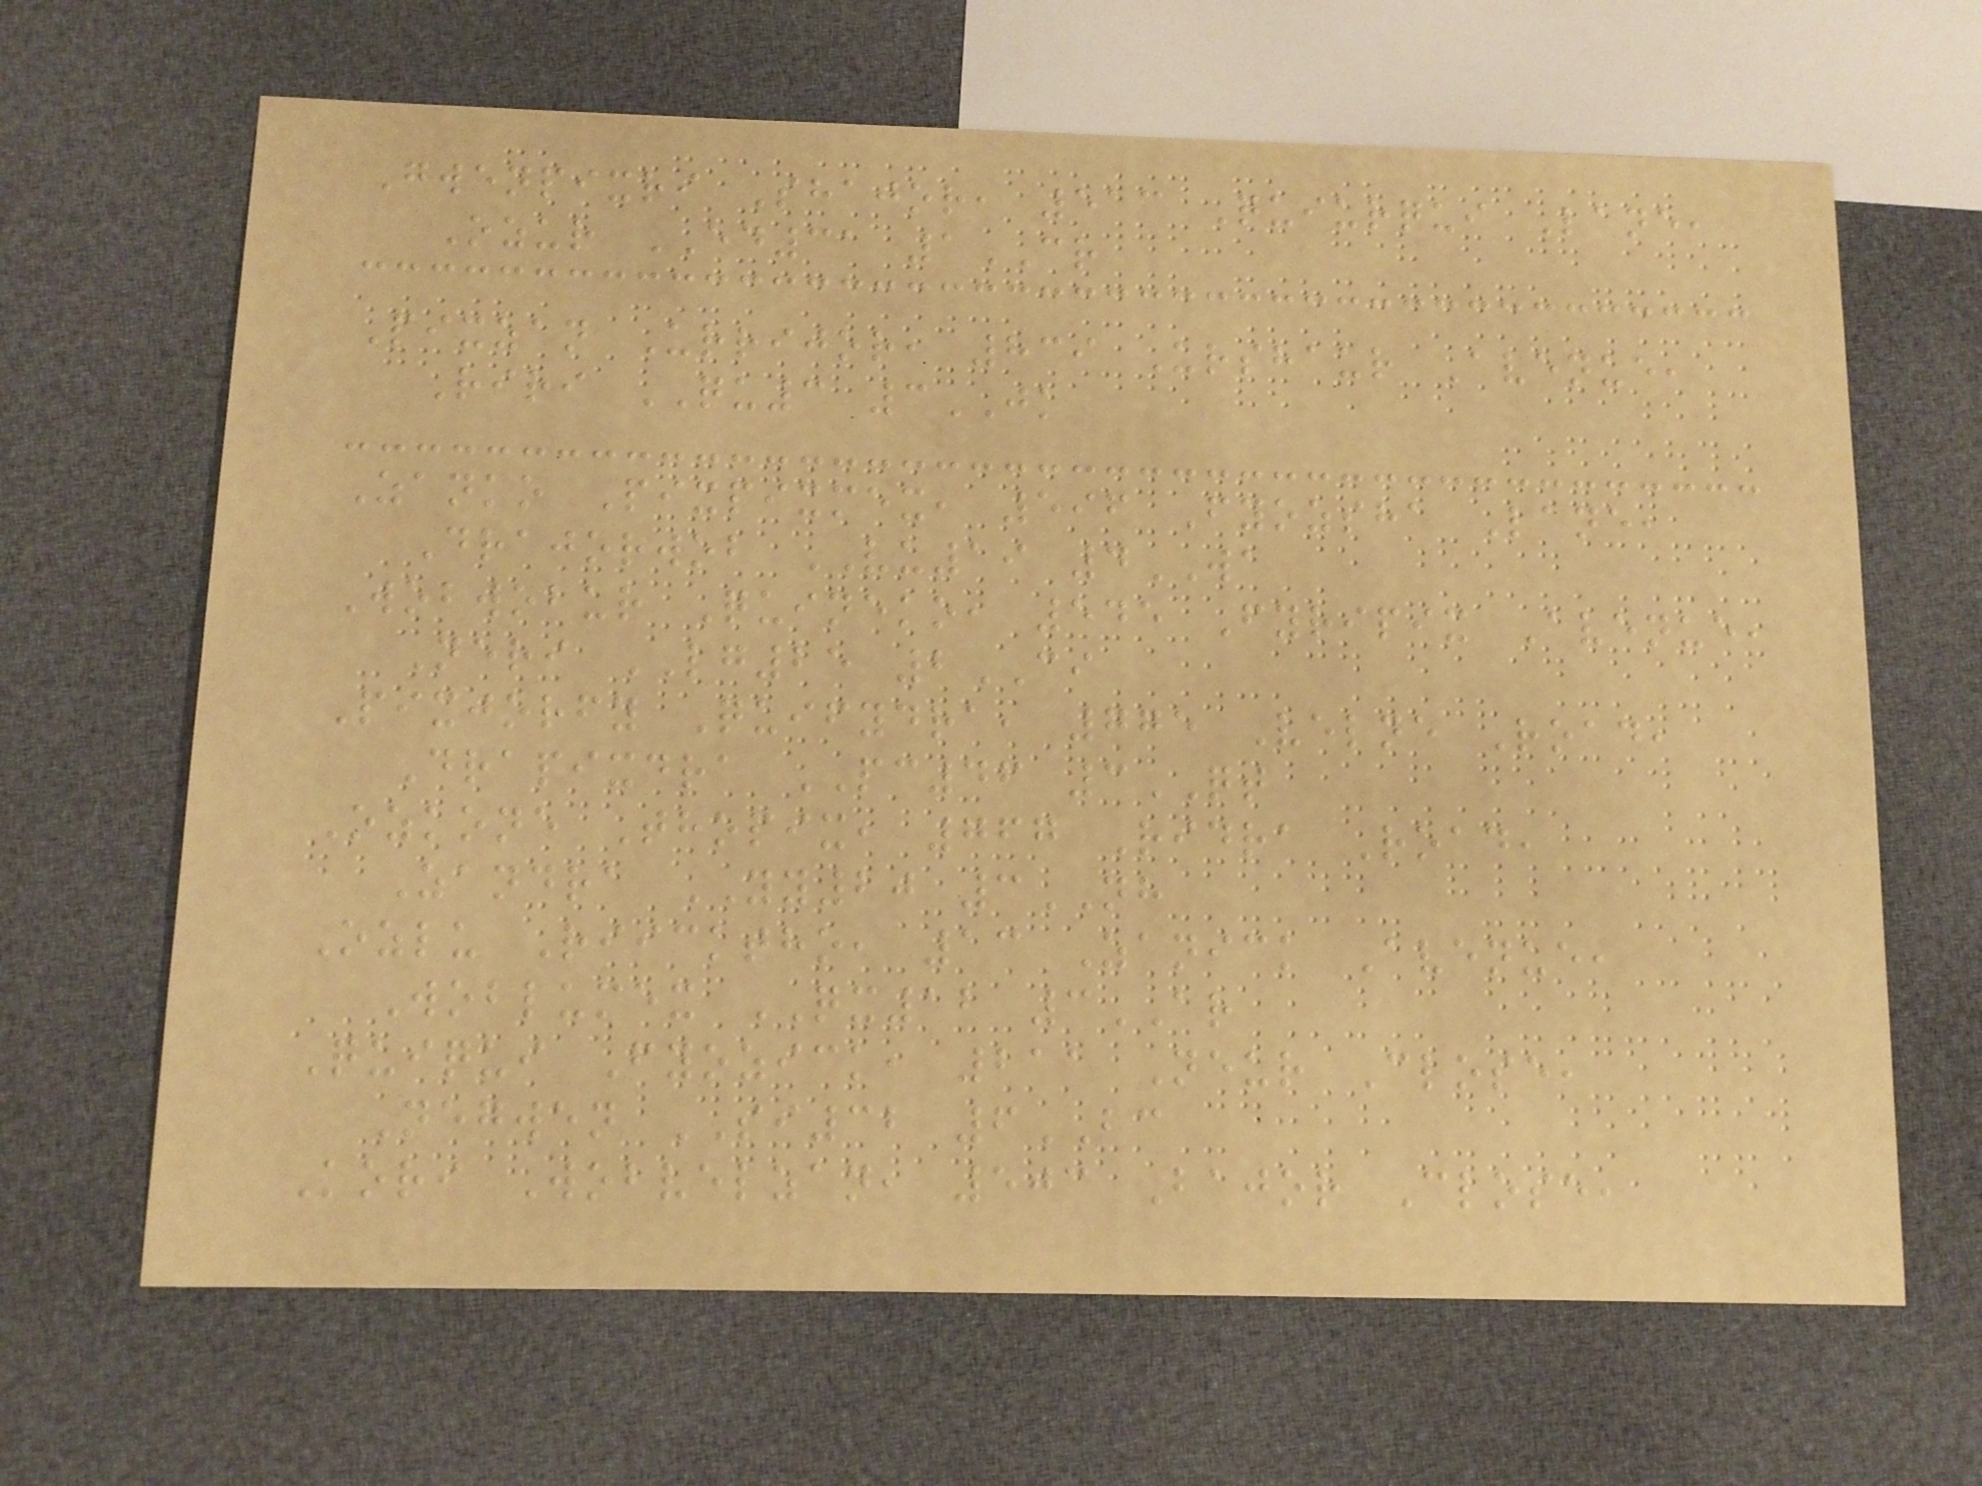Gwenpixri Shajor, 513 Quiurqui Lane,
Ozur ED31 1CR
Pixzan Urrijor, 839 Urshaur Avenue,
Riri QU3 3JK
Zanko Pixpixmex, 596 Fyozsha Lane,
Drajorwob VU19 4WA
Wobwobur Quineko, 545 Fyripix Avenue,
Neri LG25 2CI
Pixjorfy Quifydra, 775 Velne Road,
Drapixdra PC46 3QT
Ozkone Thopix, 767 Ridra Road,
Zandra YY20 3NH
Ozlu Riicktho, 13 Zanick Avenue,
Woblumex QX12 3AR
Quiqui Fyozick, 211 Neur Close,
Negwen SI32 6BC
Kori Wobvelzan, 503 Bajor Close,
